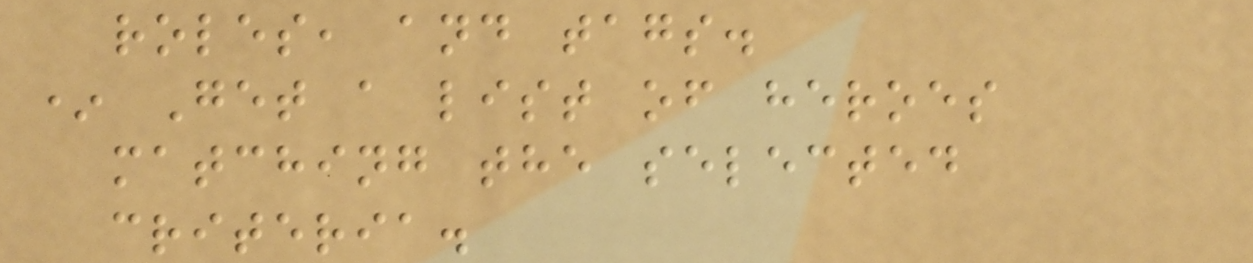roles, and tags.
* Get a list of heroes
matching the selected
criteria.
